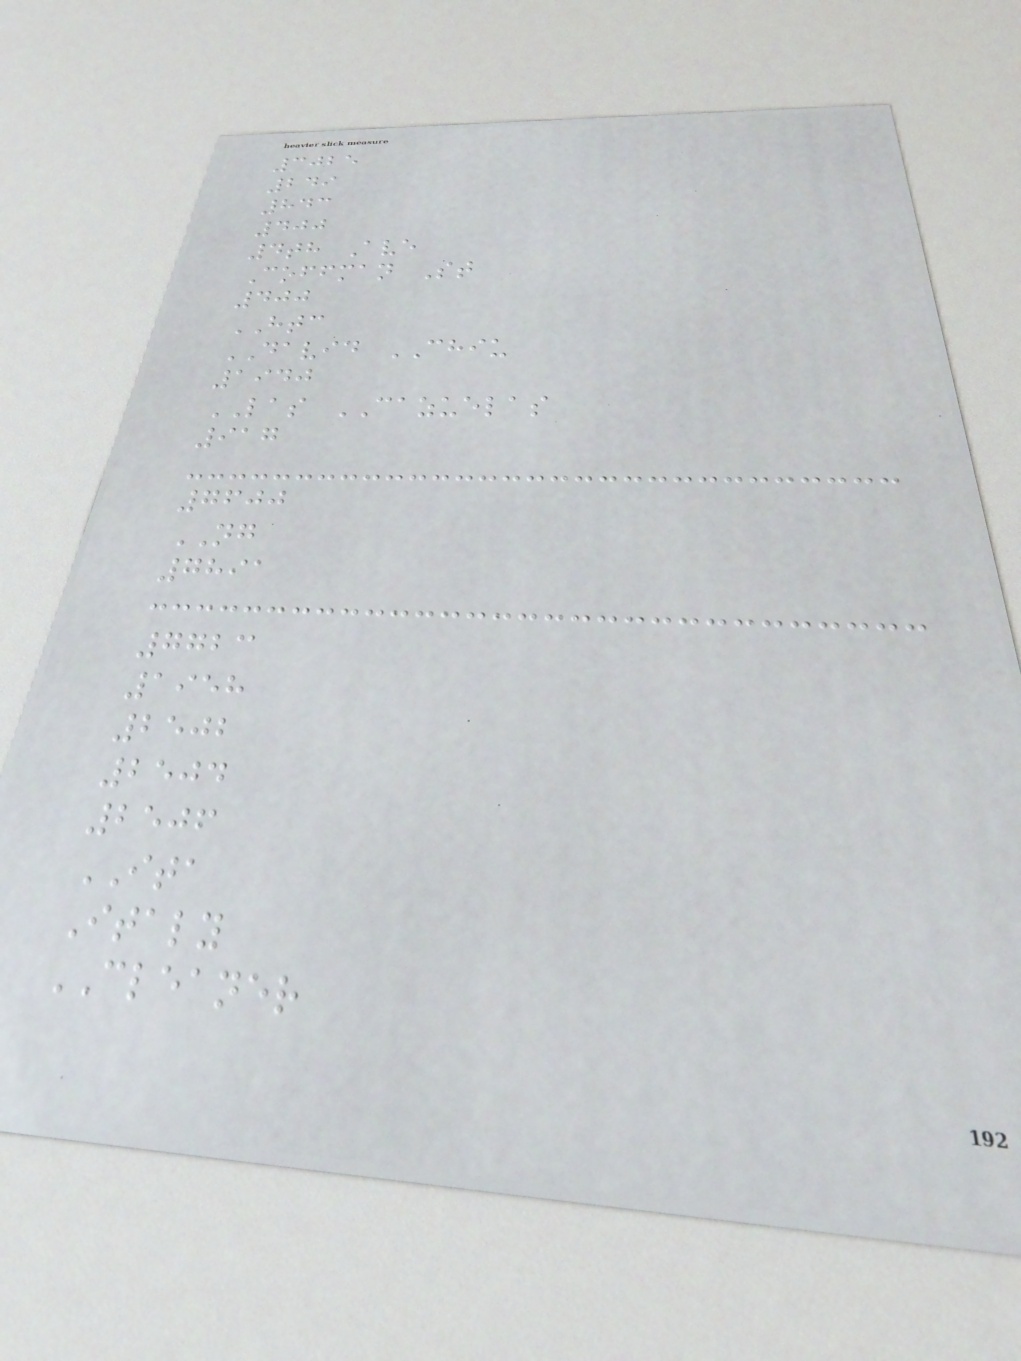3025
249
843
400
4th Ave
Coffman St
400
HTC
DAVID CHIU
1940
LAS CAZUELAS
917
7600
NG
7891
7723
1958
2502
2504
2506
ITA
Italy
CLEANER
